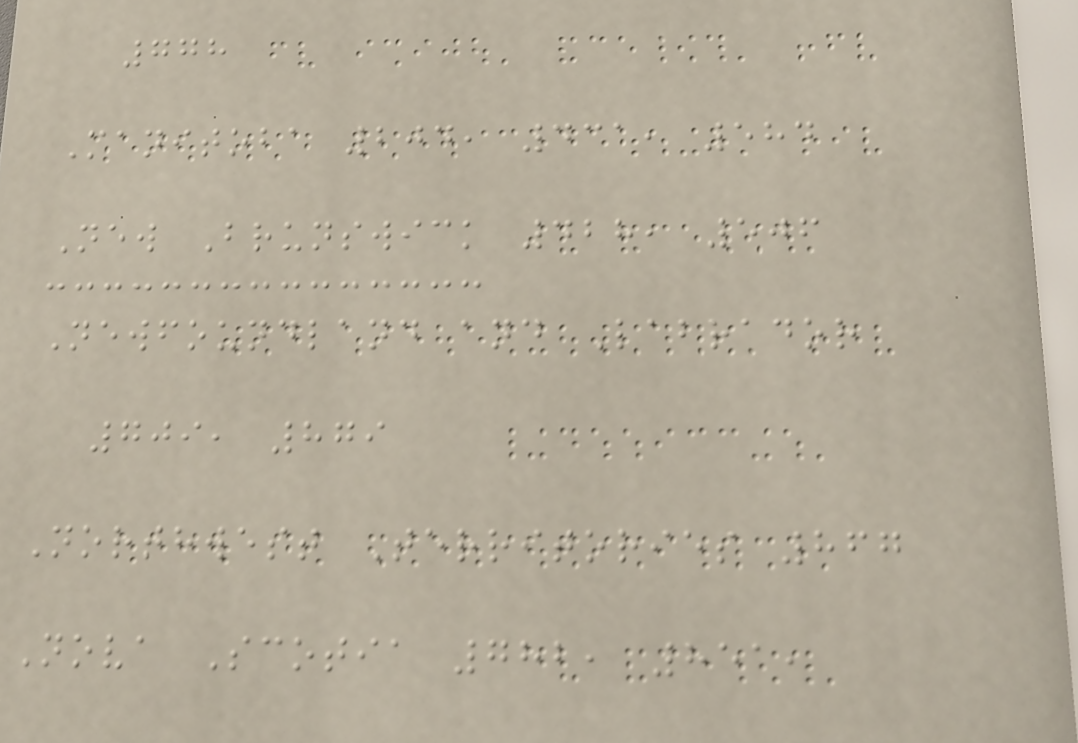778
Manitoba 204, 431, 584
New Brunswick 428, 506
Newfoundland and Labrador
709, 879
Northwest Territories 867
Nova Scotia 782, 851,
